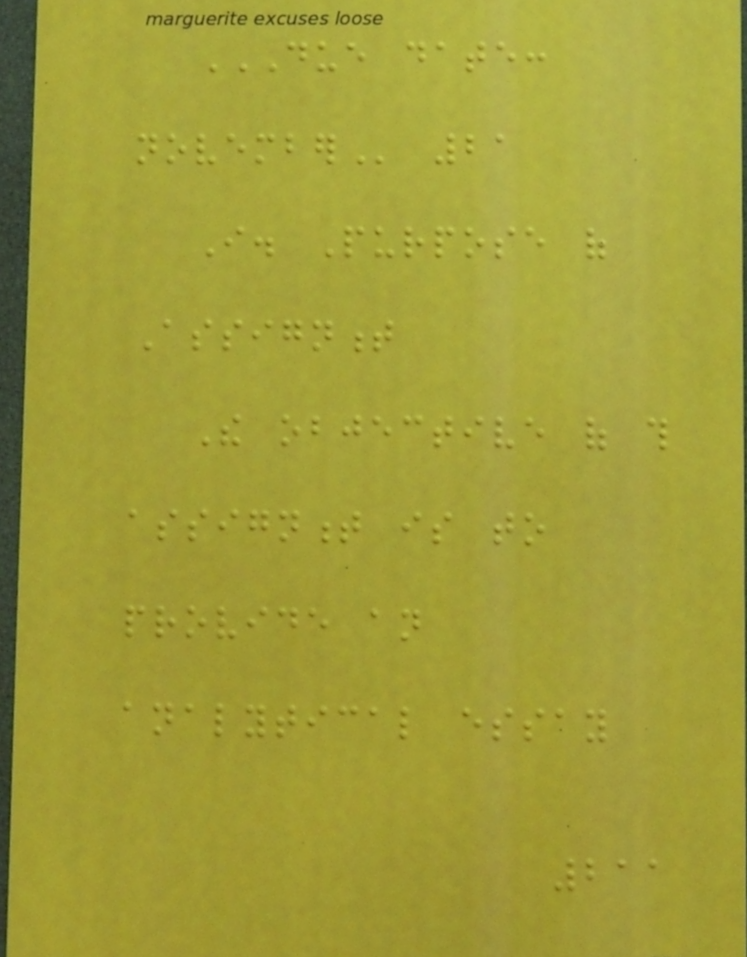DUE DATE:
NOVEMBER 21
I. Purpose of
Assignment
The objective of this
assignment is to
provide an
analytical essay
211
